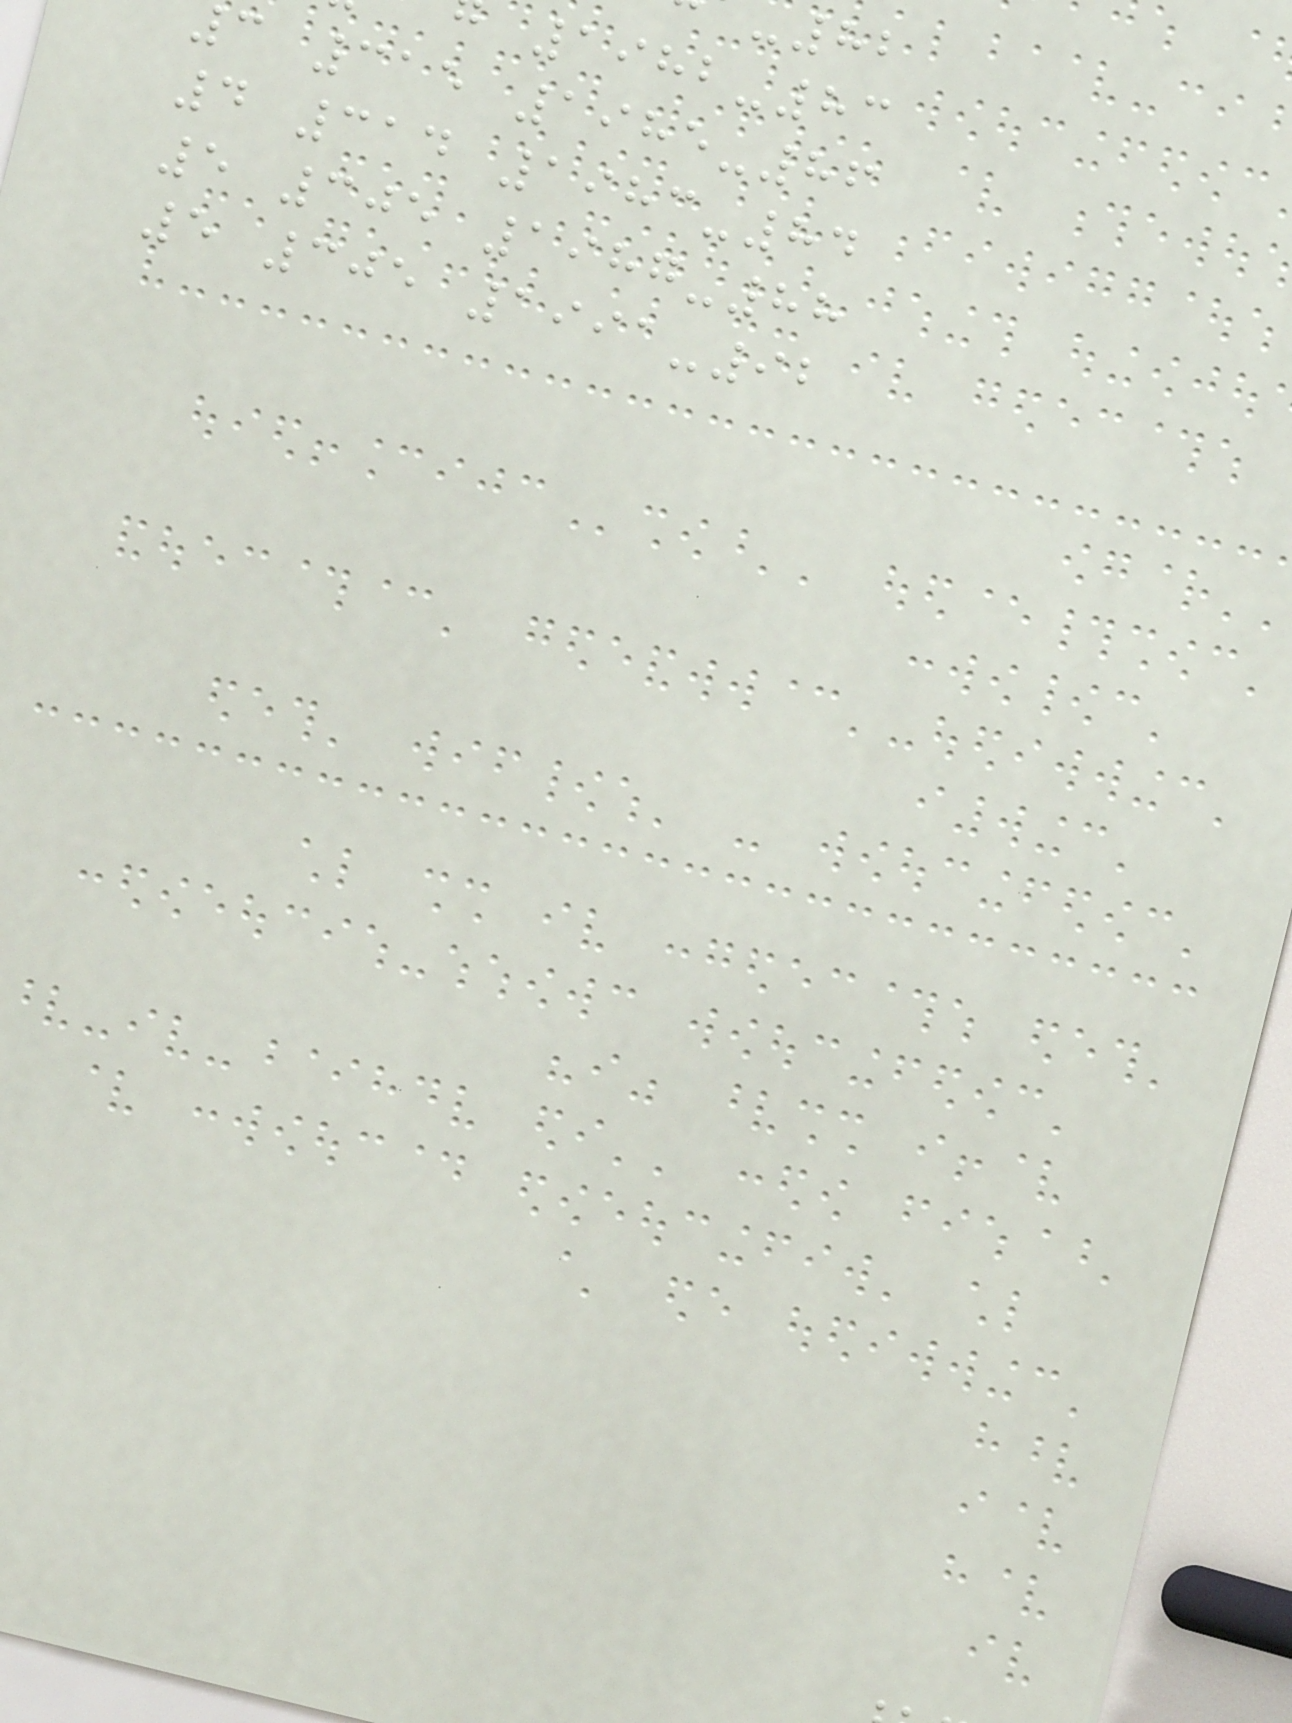1982-83
c 315 1985-86
4 314 1983-84
5 305 1987-88
5 305 1991-92
